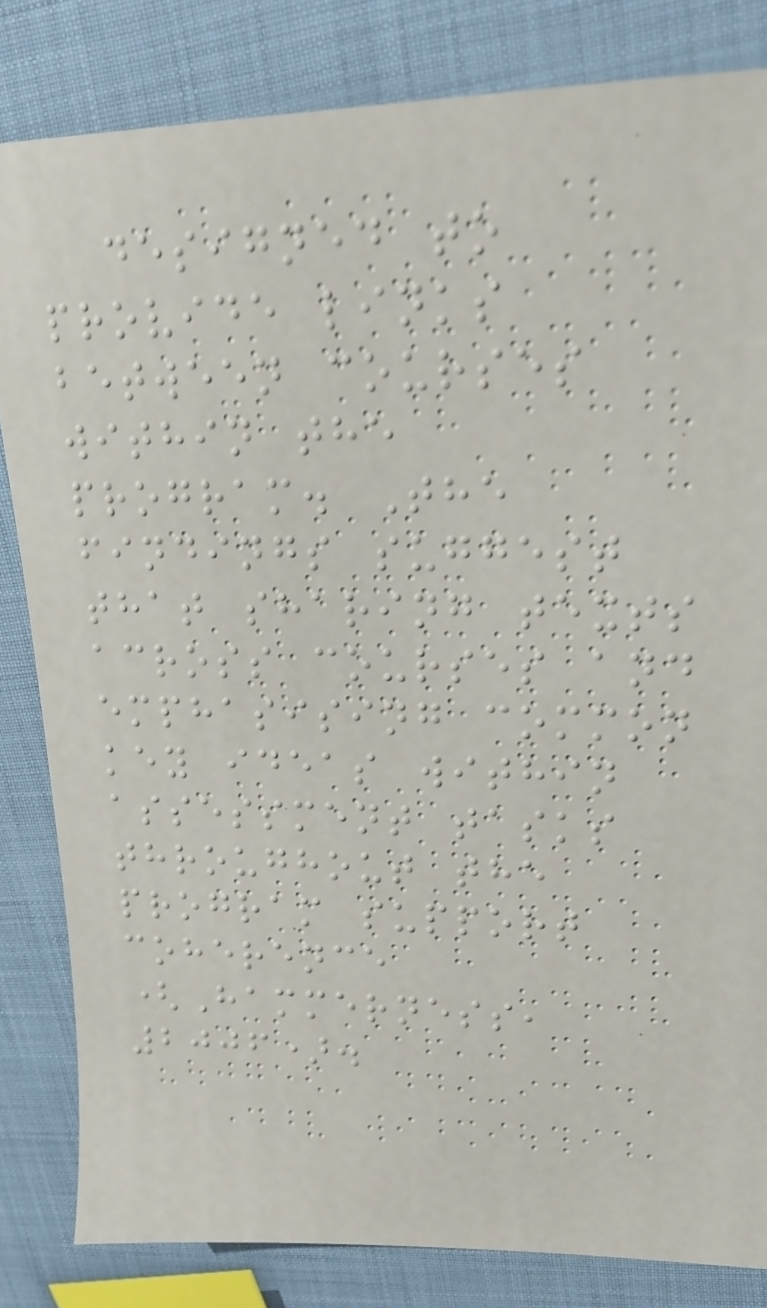designed to
provide links
between courses
within the
program. The
findings suggest
that sharing texts
across courses and
emphasising common
key ideas within
assessment tasks
throughout the
program support
coherence
(Hammerness,
2006).
